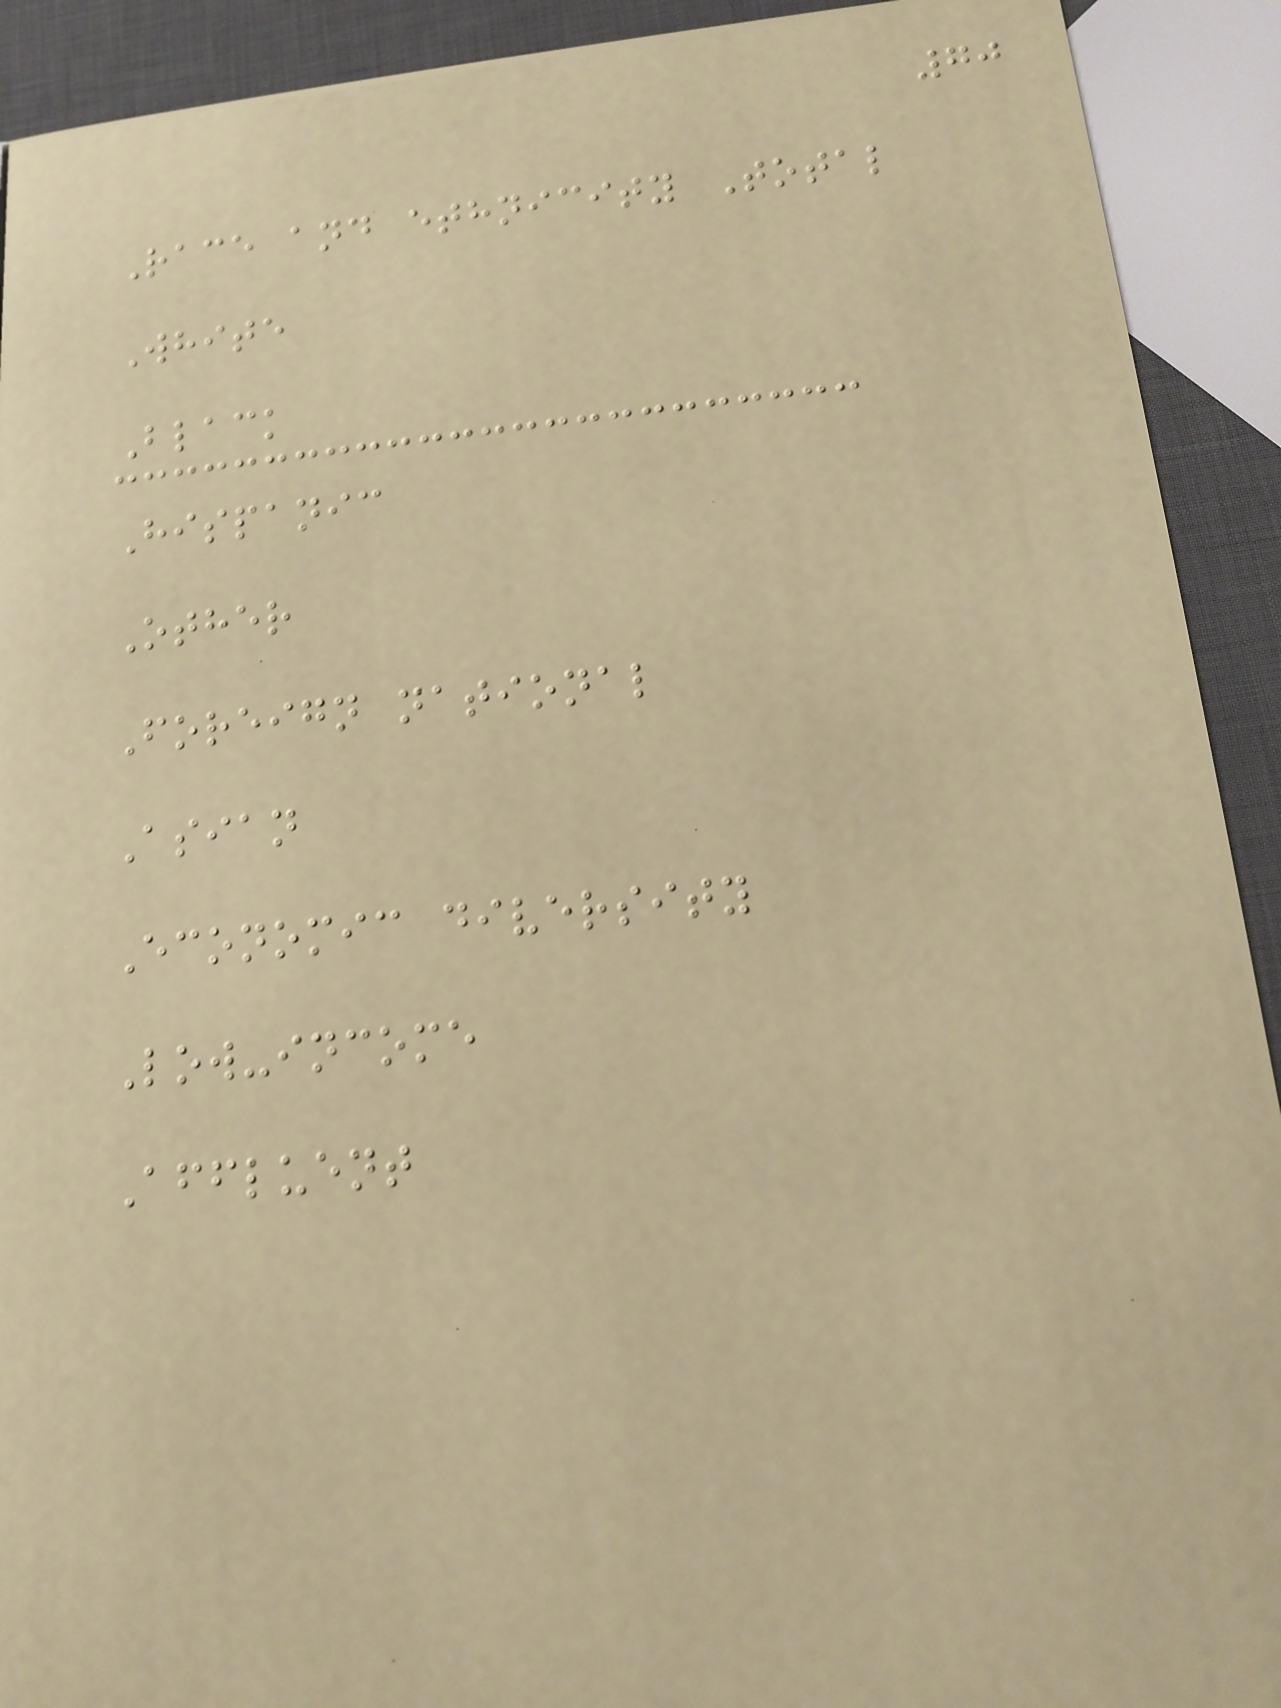70
Race and ethnicity Total
White
Black
Hispanic
Other
Foreign national
Asian
Economic diversity
Low-income
Affluent
